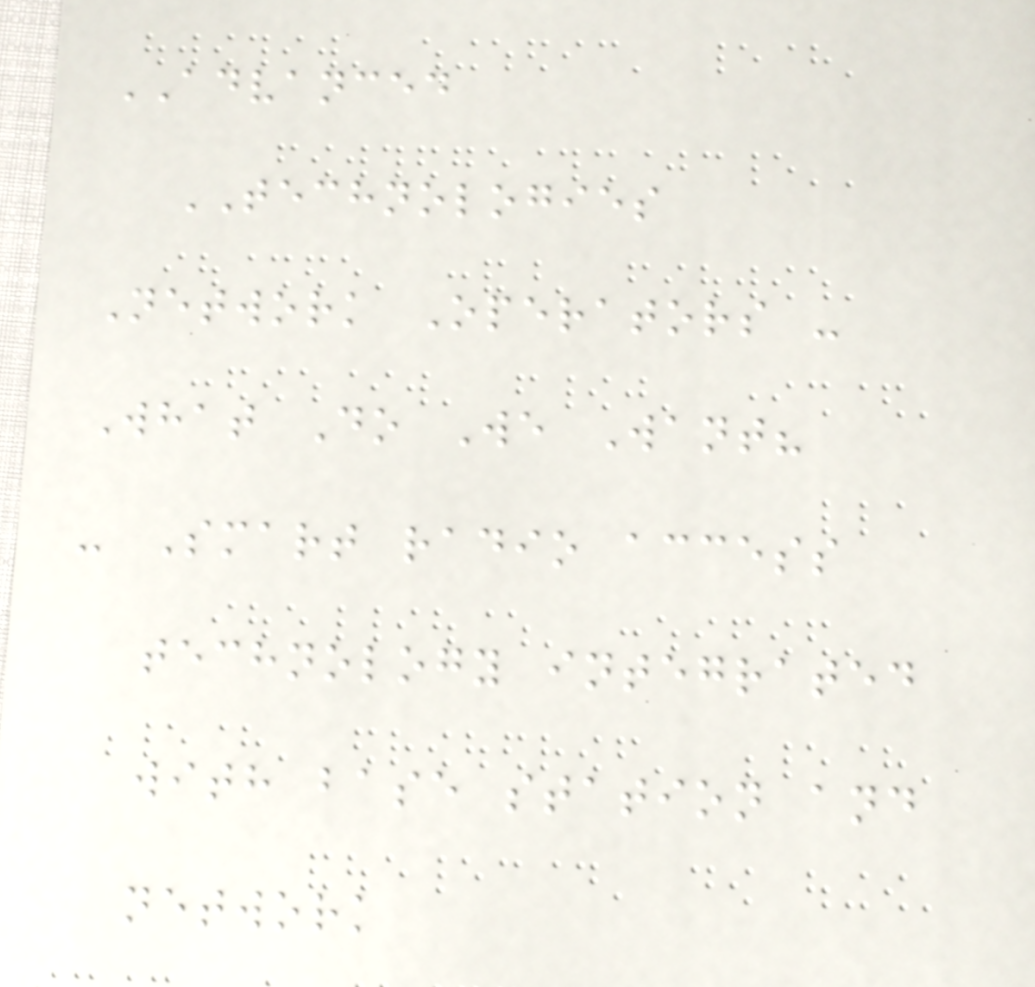ADVANCED
TECHNOLOGIES
Network Operators -
What Do We Want?
- Smart radio access
technology integrated
with base station and
network
